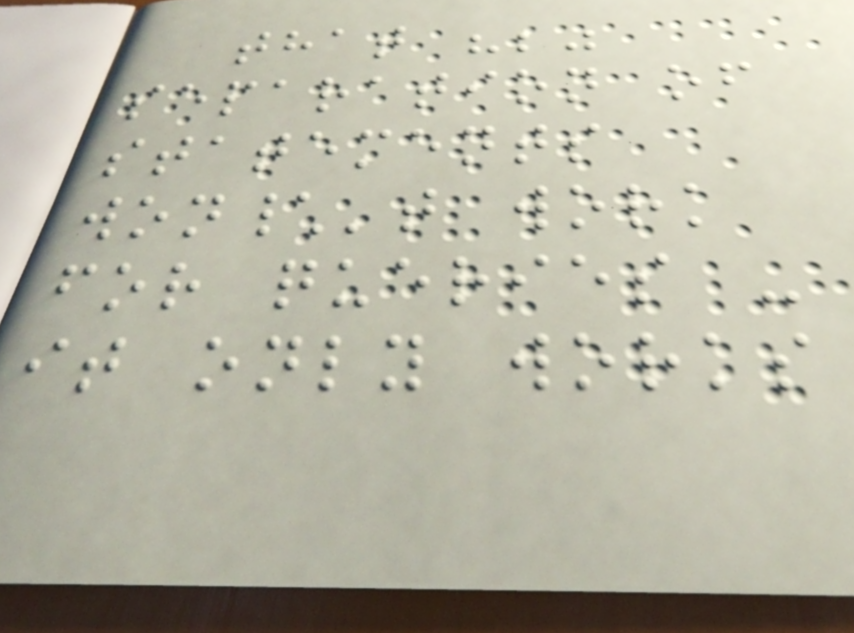that ";"
separation of
statements
won\'t work
for queries -
it only works
